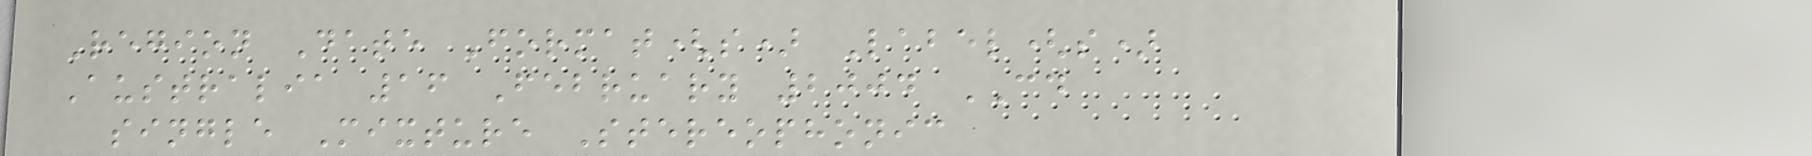Region Date Format(s) Label(s)
Australia 16 February 2004 CD
single Mixture Stereophonic
